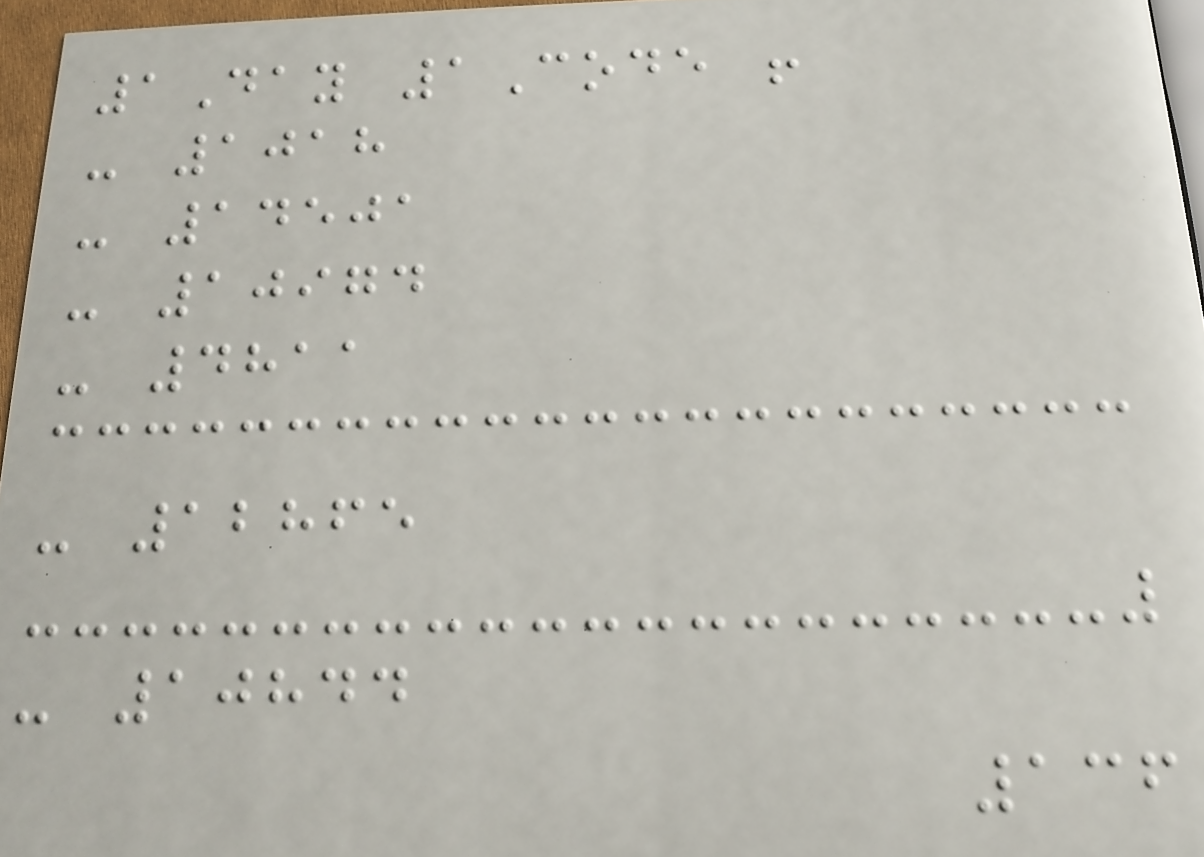1Day 1Code !
- 1018
- 14501
- 10974
- 4811
- 12865
- 10844
136
